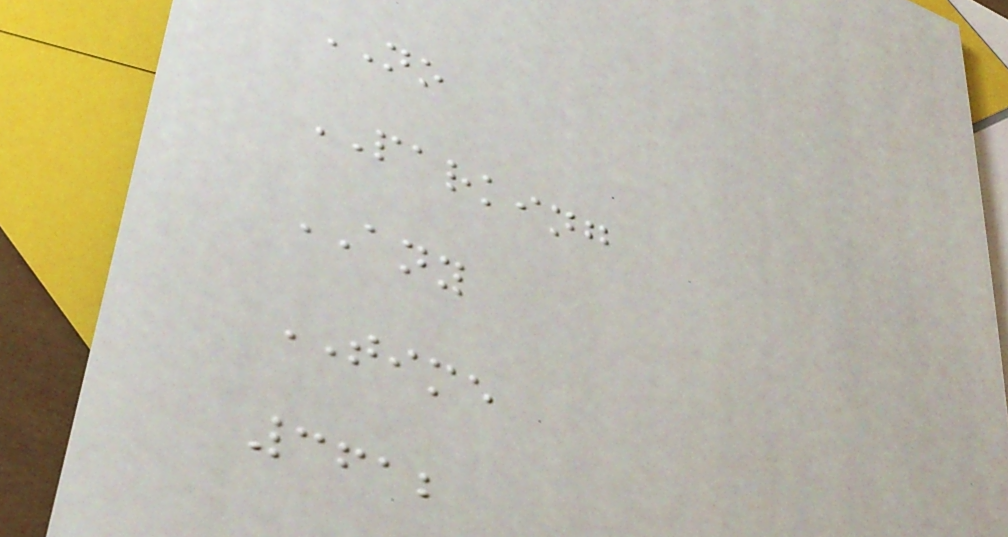NO
PARKING
ANY
TIME
3612
